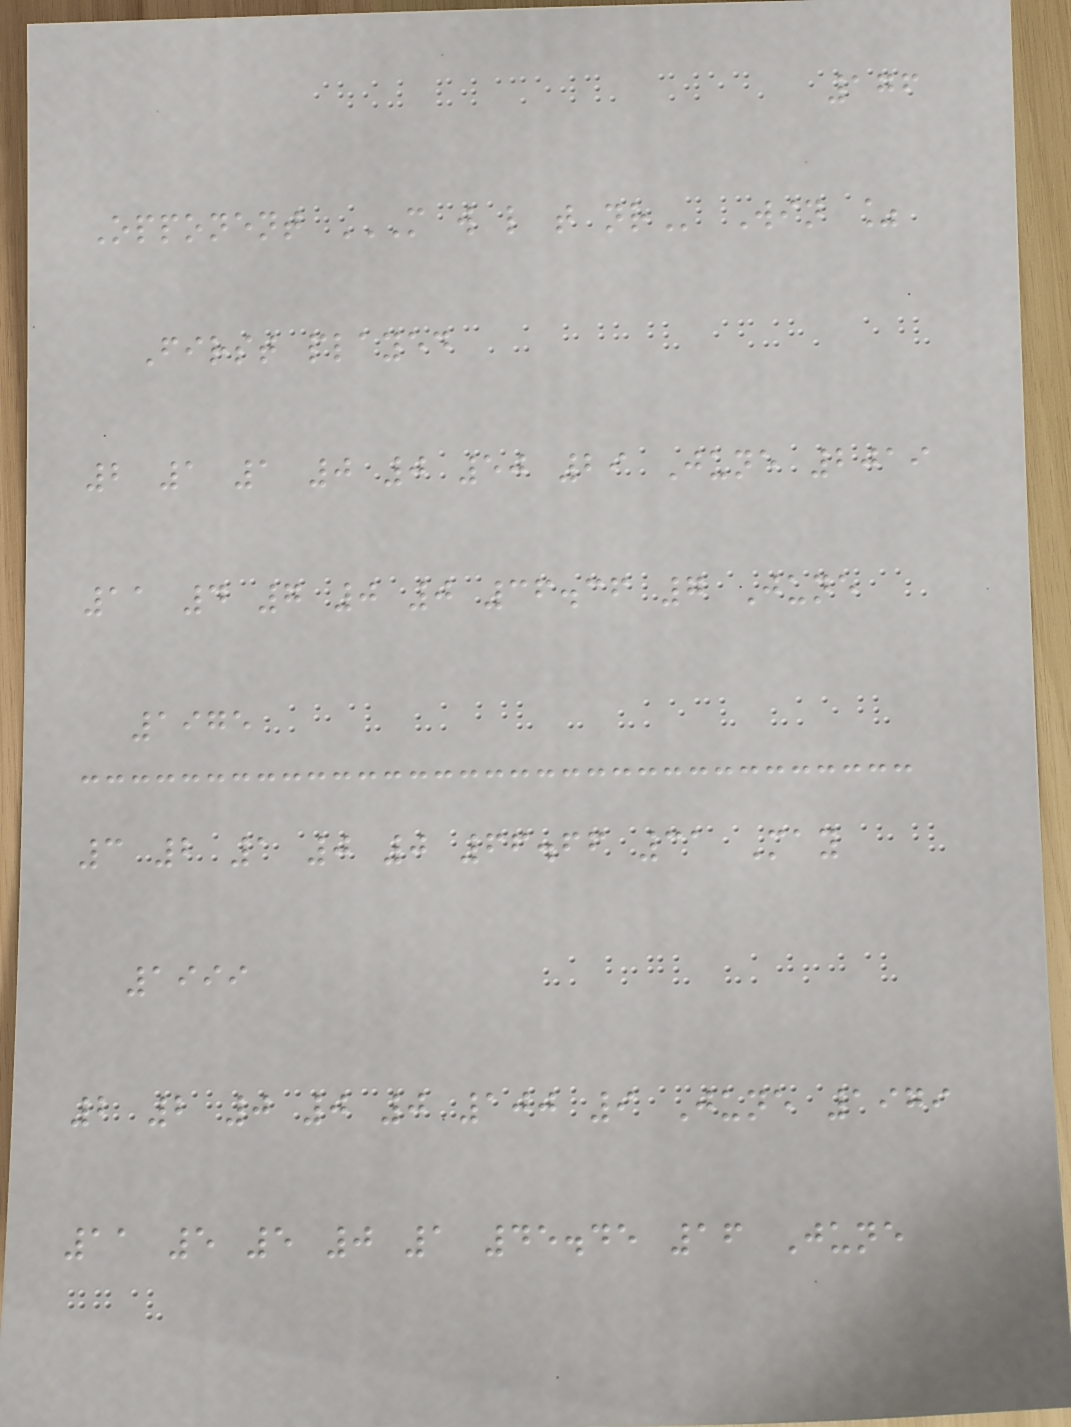176
Opponent M W L T NR Win %
First played
2 1 1 0 0 50 29 June 2019
11 4 7 0 0 36.36 7 June
1975
3 2 1 0 0 66.66 31 May
1999
2 2 0 0 0 100 9 June 1979
11 5 5 0 1 45.45 16 June
